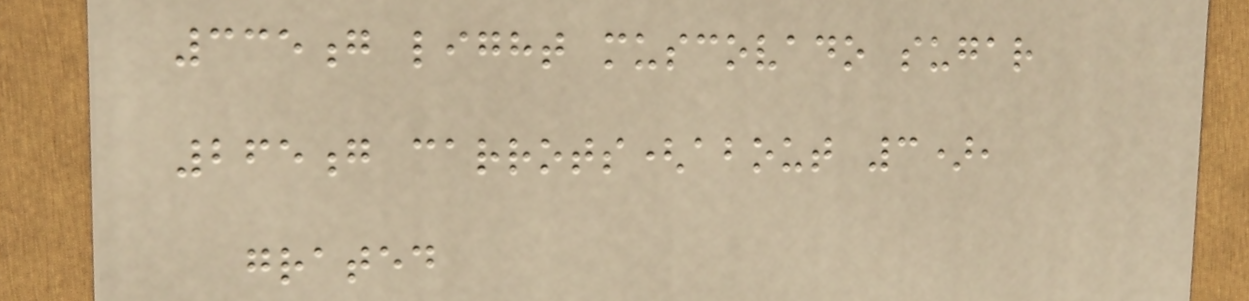335g light muscovado sugar
265g carrots(about 3),
grated
